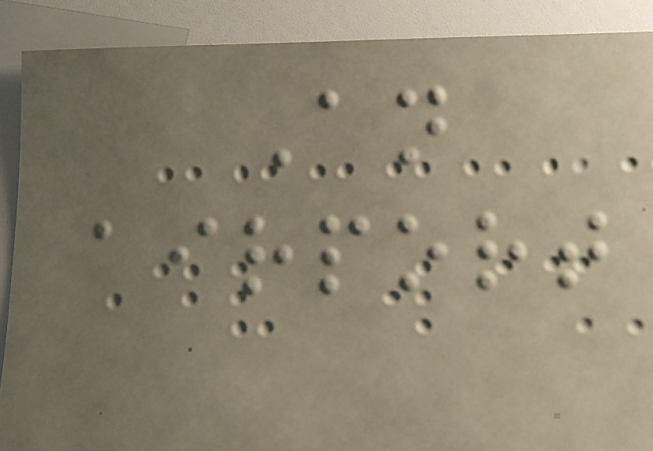An
airport
